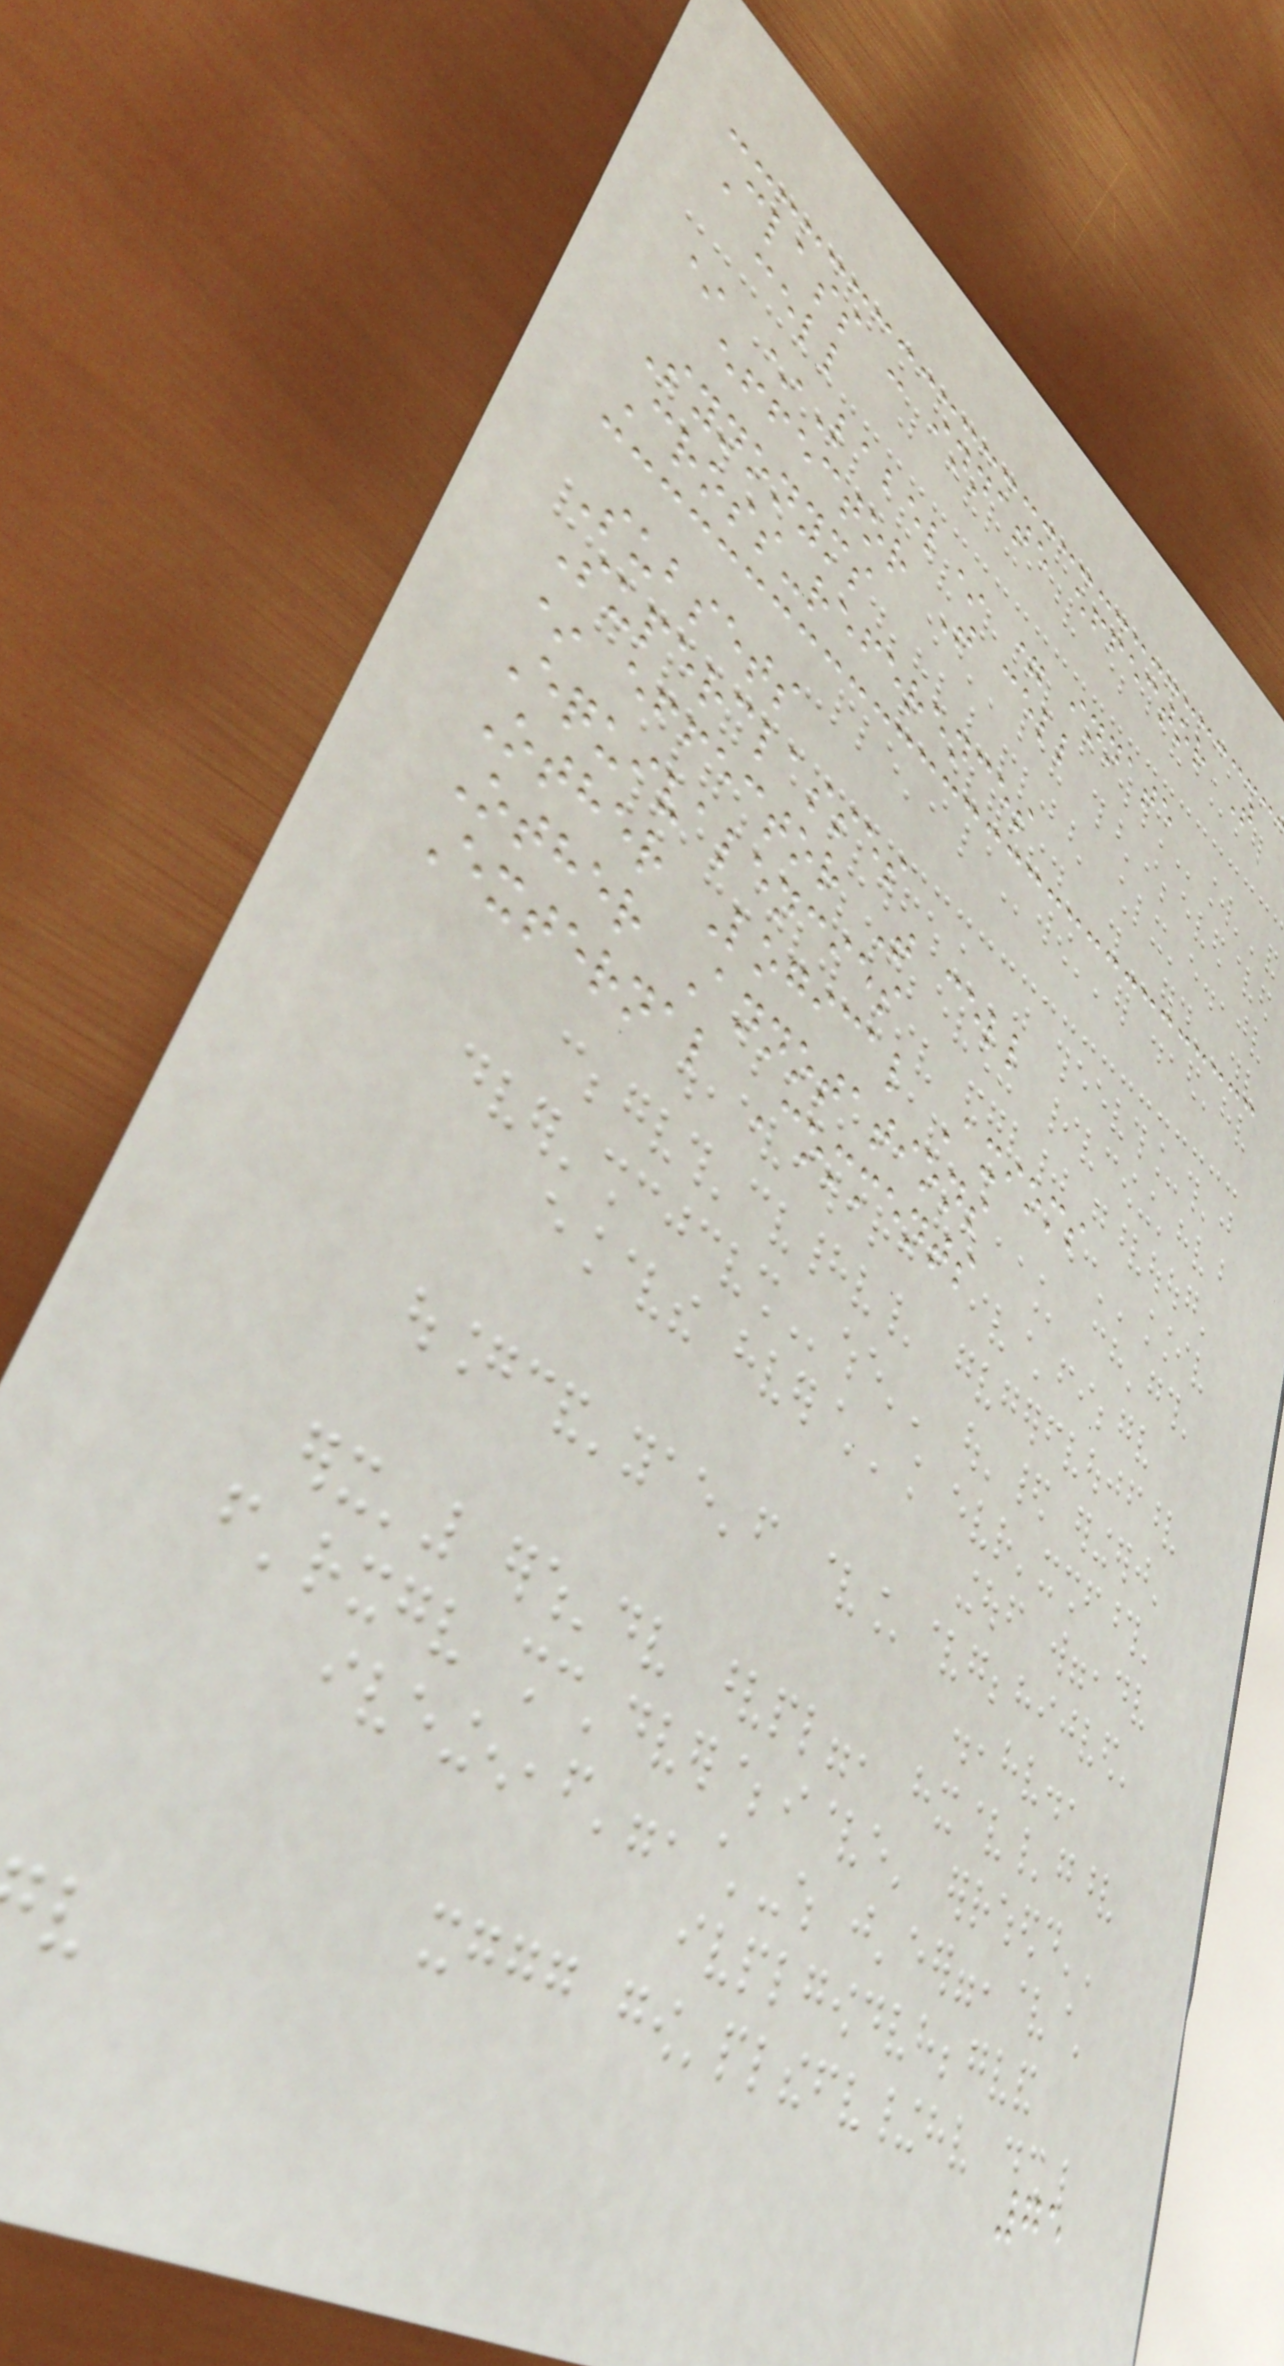Class : innate effector T
cell
* *Label* = innate
effector T cell
Synonyms
Cross-references
Subsets
Superclasses
* effector T cell
Equivalencies
Other Logical Axioms
Other Annotations
External Comments
75
